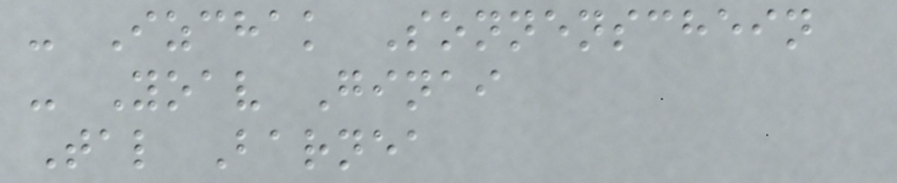- Izchak Sonnenschein
- Yoav Ginai
Tal Barnea
